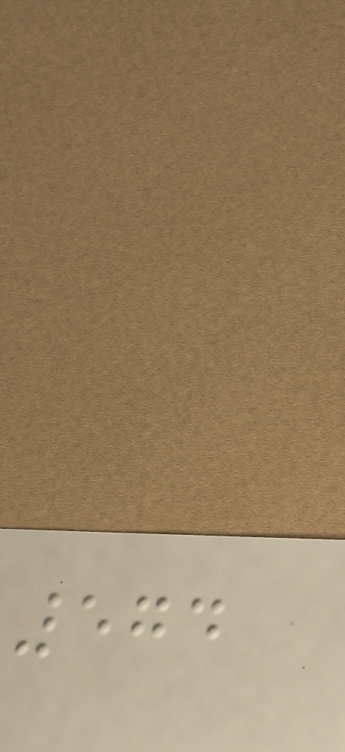574
